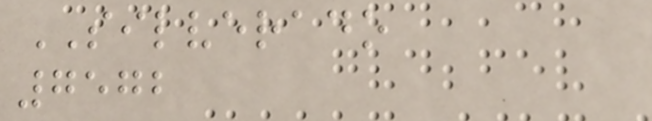SILVERADO
7572
